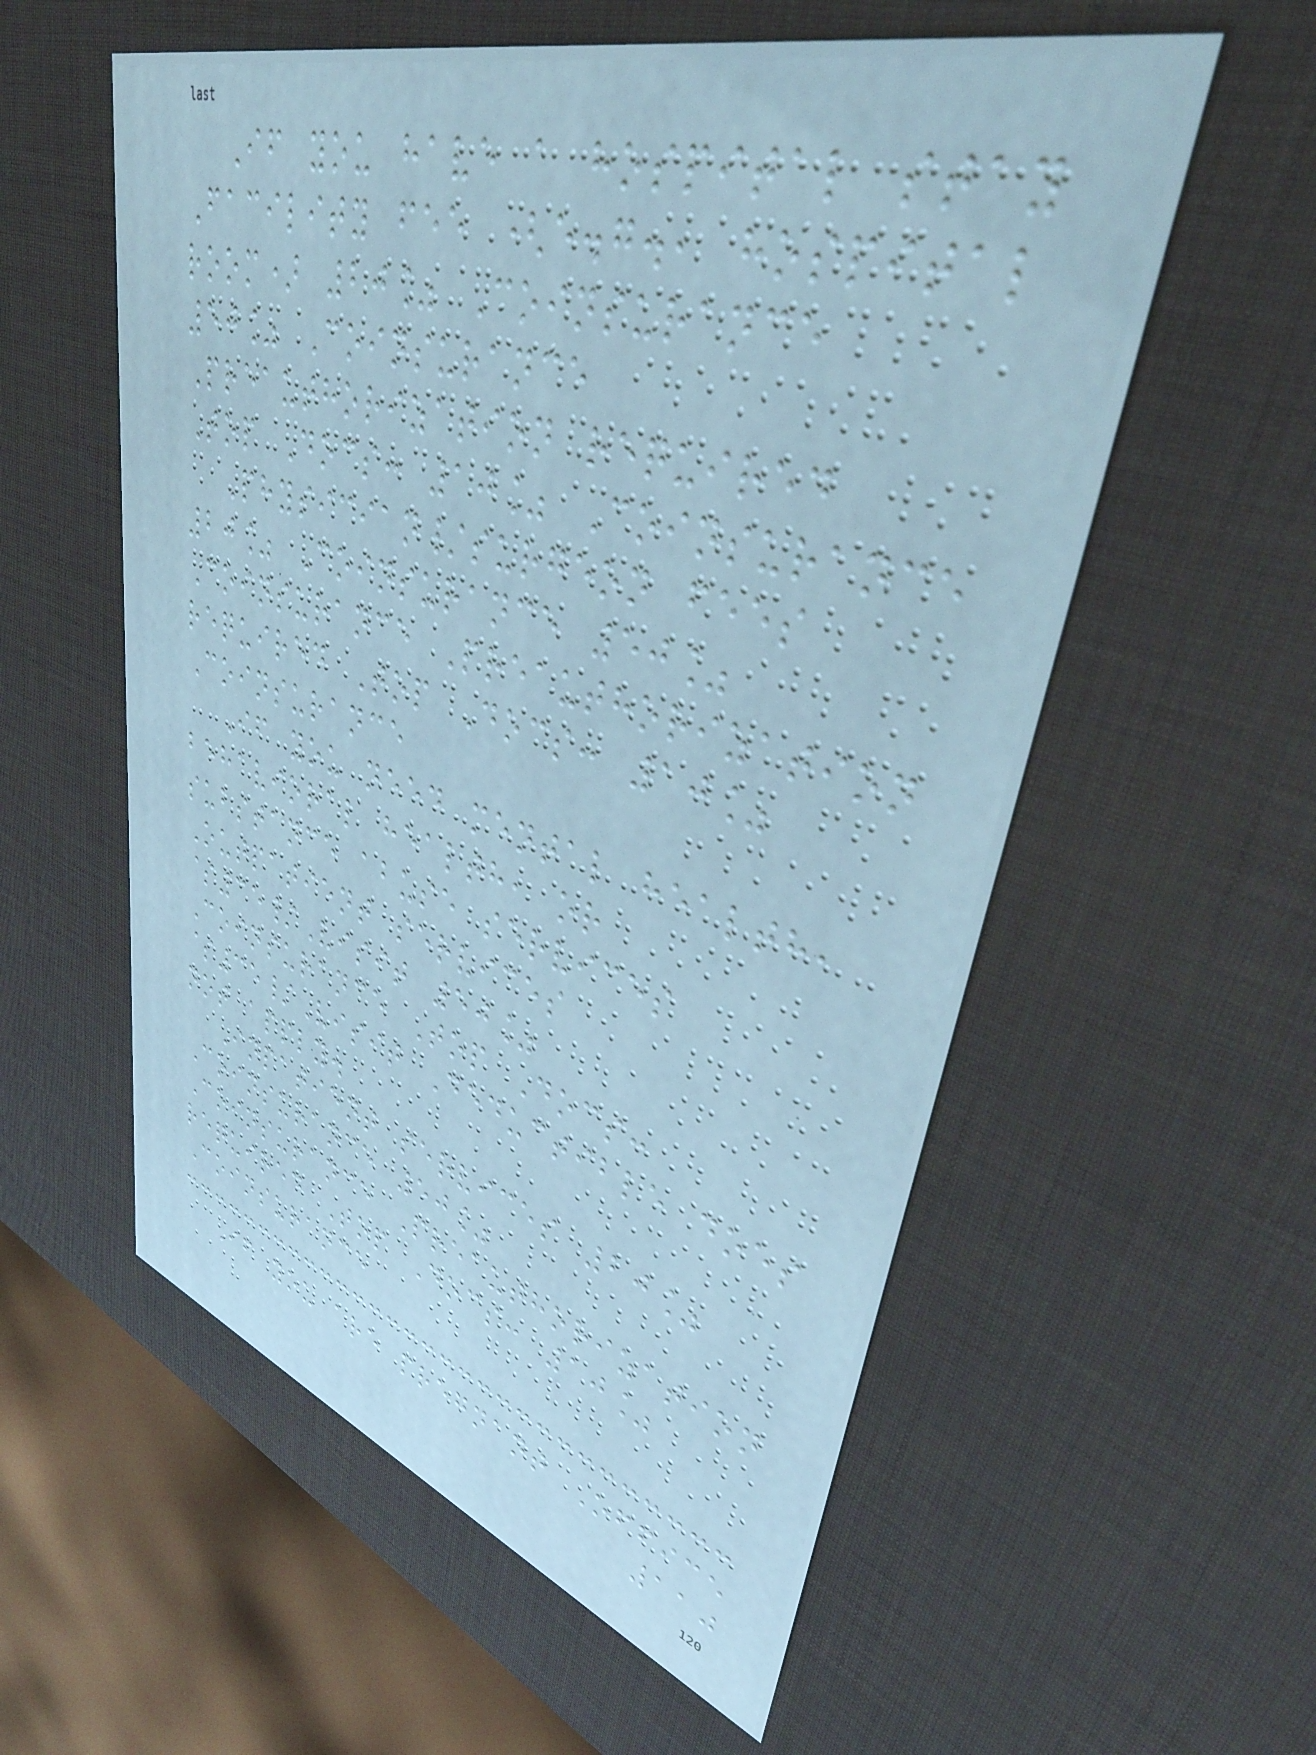If you have a hospital stay
Facility fee (e.g., hospital
room) 20% Coinsurance
50% Coinsurance
Preauthorization required
Top Docs: 10% Coinsurance
Physician/surgeon fees
20% Coinsurance 50%
Coinsurance Preauthorization
required Top Docs: 10%
Coinsurance
If you need mental health,
behavioral health, or
substance abuse services
Outpatient services
$35/Visit 50%
Coinsurance Top Docs:
$35/Visit Deductible does
not apply.
Inpatient services 20%
Coinsurance 50%
Coinsurance Preauthorization
required Top Docs: 10%
Coinsurance
If you are pregnant Office
110
